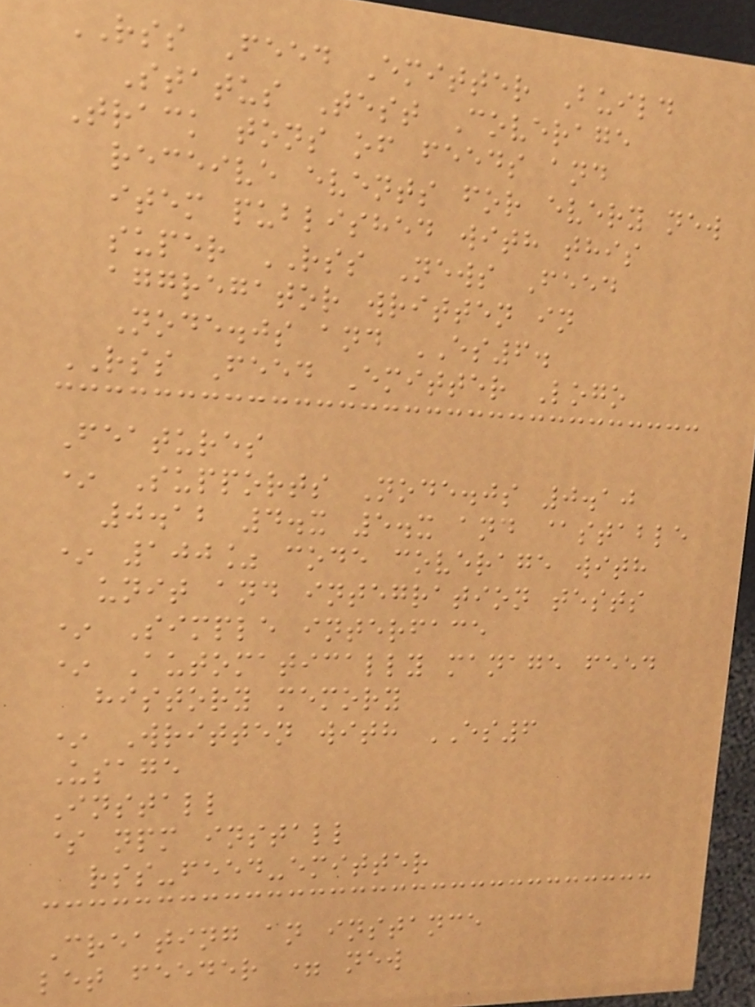RSS Feed Emitter Build
Status Test Coverage
Track tons of feeds and
receive events for every new
item published with this
super RSS News Feed
aggregator written in
Node.js and ES6.
RSS Feed Emitter Logo
Features
* Supports Node.js 0.10
0.12 4.x 5.x and @stable
* 100% code coverage with
unit and integration tests
* Simple interface
* Automatically manage feed
history memory
* Written with ES6
Usage
Install
$ npm install
rss-feed-emitter
Creating an instance
let feeder = new
